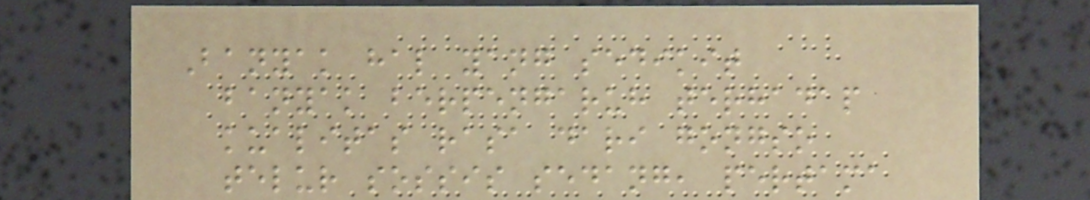Banyak hal yang sedikit
banyak berpengaruh terhadap
kualitas rasa dari gongso
telur sossis sedang, pertama
